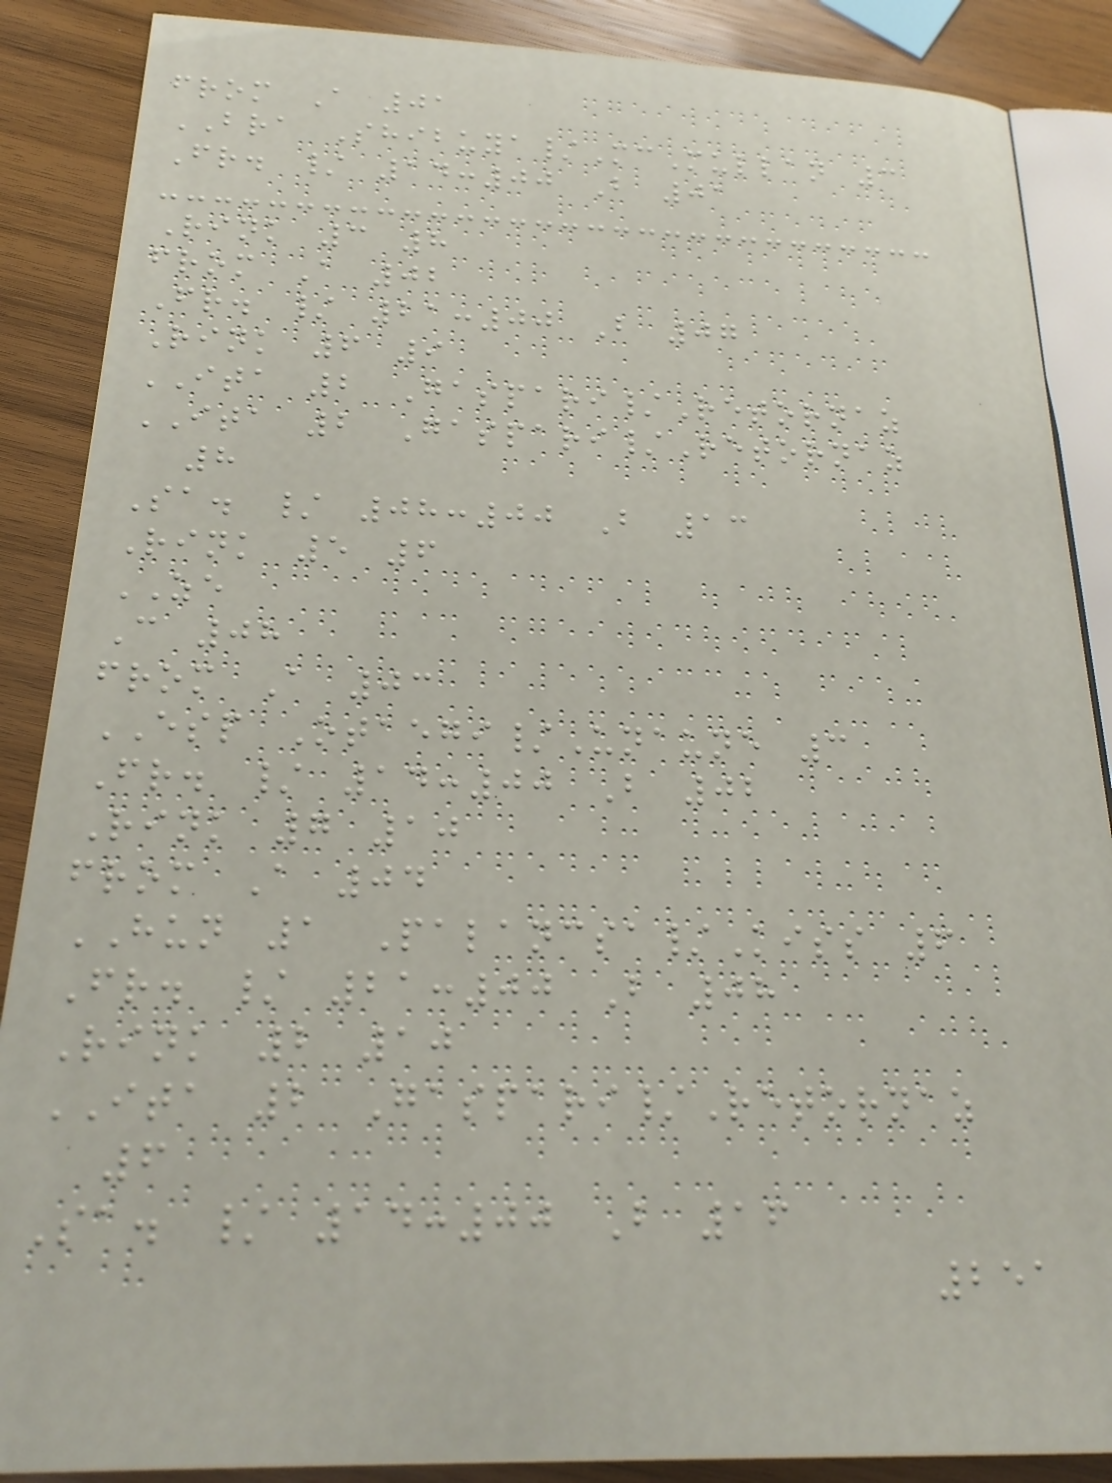from A 01
BRA Shibuya/McMullan 3
Fr. / 14:00 B 01
Rink 3 8
from A 02
Fr. / 21:00 B 07
Rink 6 9
ITA 2 Gaspari/Retornaz
ITA 2 Gaspari/Retornaz
8
Sa. / 08:00 B 13
Rink 5 6
ZE
C 08
from A 03
ESP Otaegi/Unaune 3
Fr. / 14:00 B 02
Rink 7 10
from A 04
HUN 1 Palancsa/Kiss 6
Fr. / 21:00 B 08
Rink 2 10
ITA 2 Gaspari/Retornaz
6
Sa. / 14:00 B 16
251
